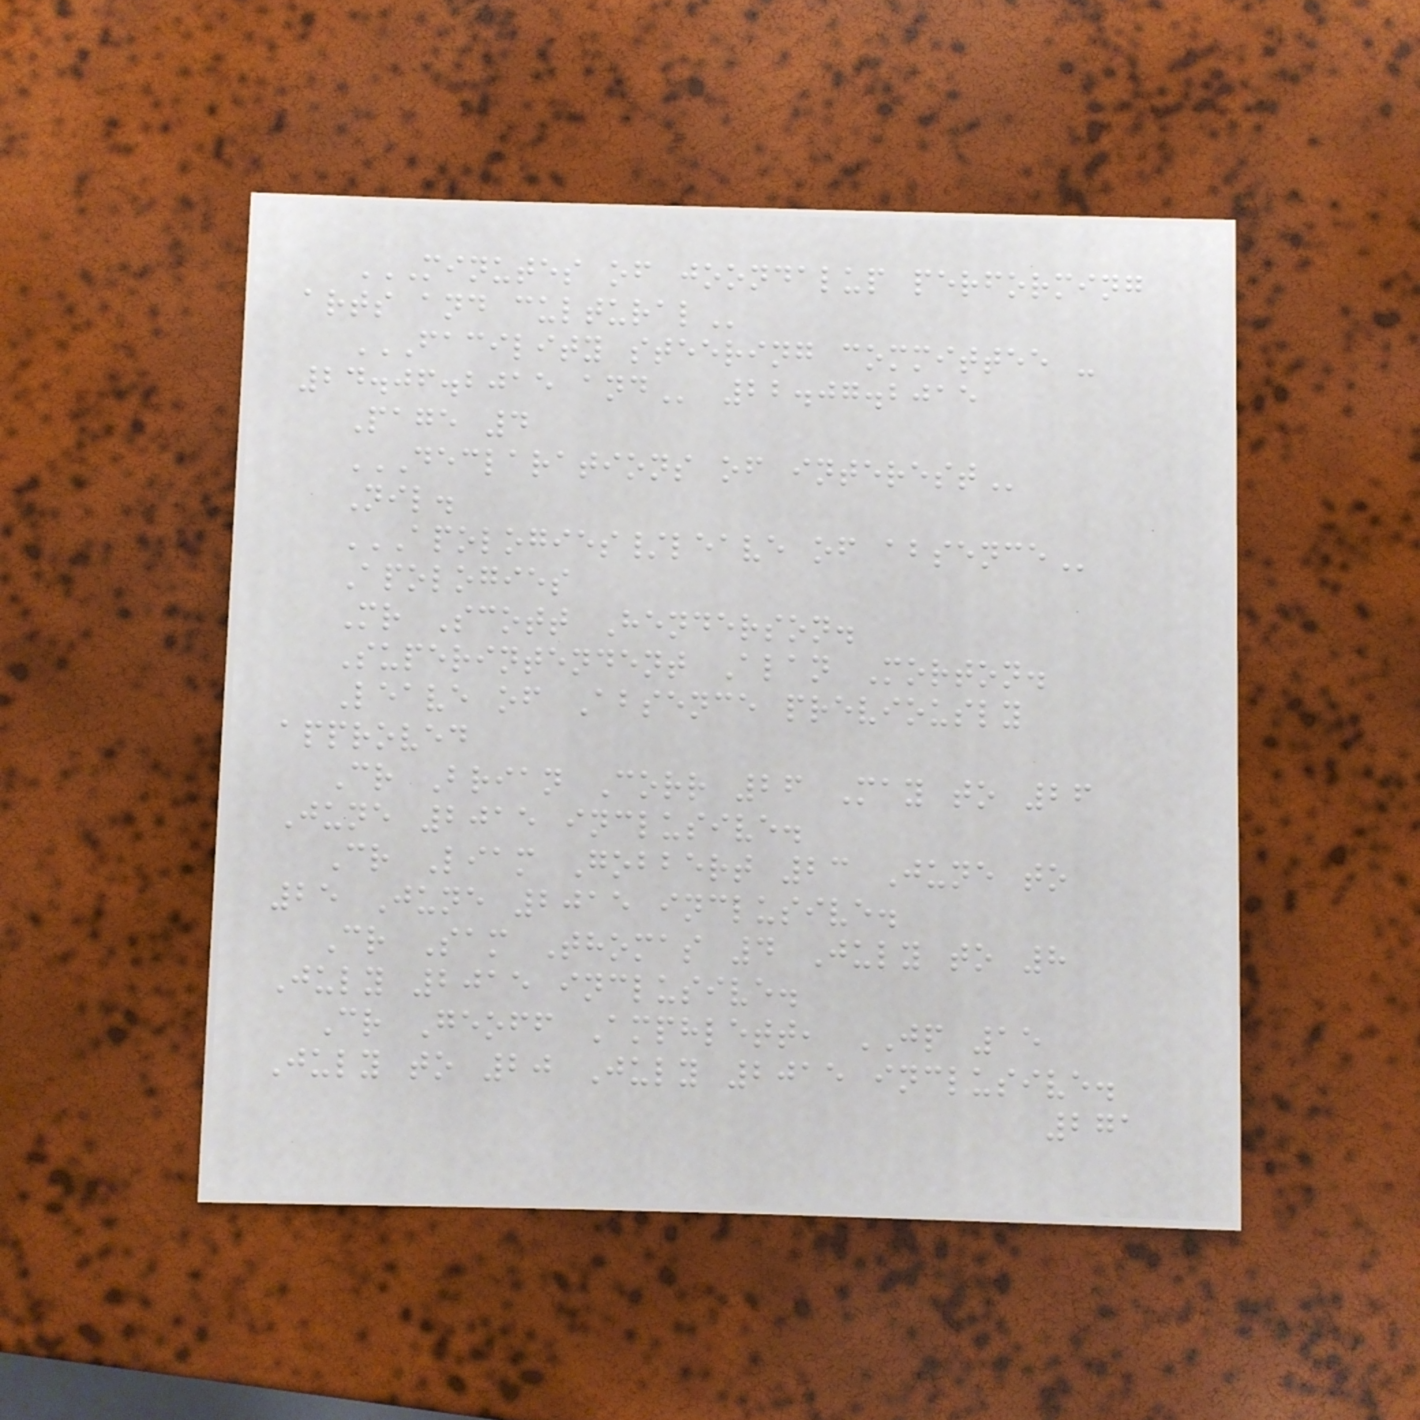MINUTES OF JOONDALUP PERFORMING
ARTS AND CULTURAL
FACILITY STEERING COMMITTEE -
24.06.2015 AND 22.07.2015
Page 4
DECLARATIONS OF INTEREST
Nil.
APOLOGIES/LEAVE OF ABSENCE
Apologies
Mr Scott Henderson.
Superintendent Alan Morton.
Leave of Absence previously
approved
Cr Brian Corr 26 May to 26
June 2015 inclusive.
Cr Liam Gobbert 23 June to
25 June 2015 inclusive.
Cr Sam Thomas 4 July to 8
July 2015 inclusive.
Cr Geoff Amphlett, JP 15
July to 20 July 2015 inclusive.
271
